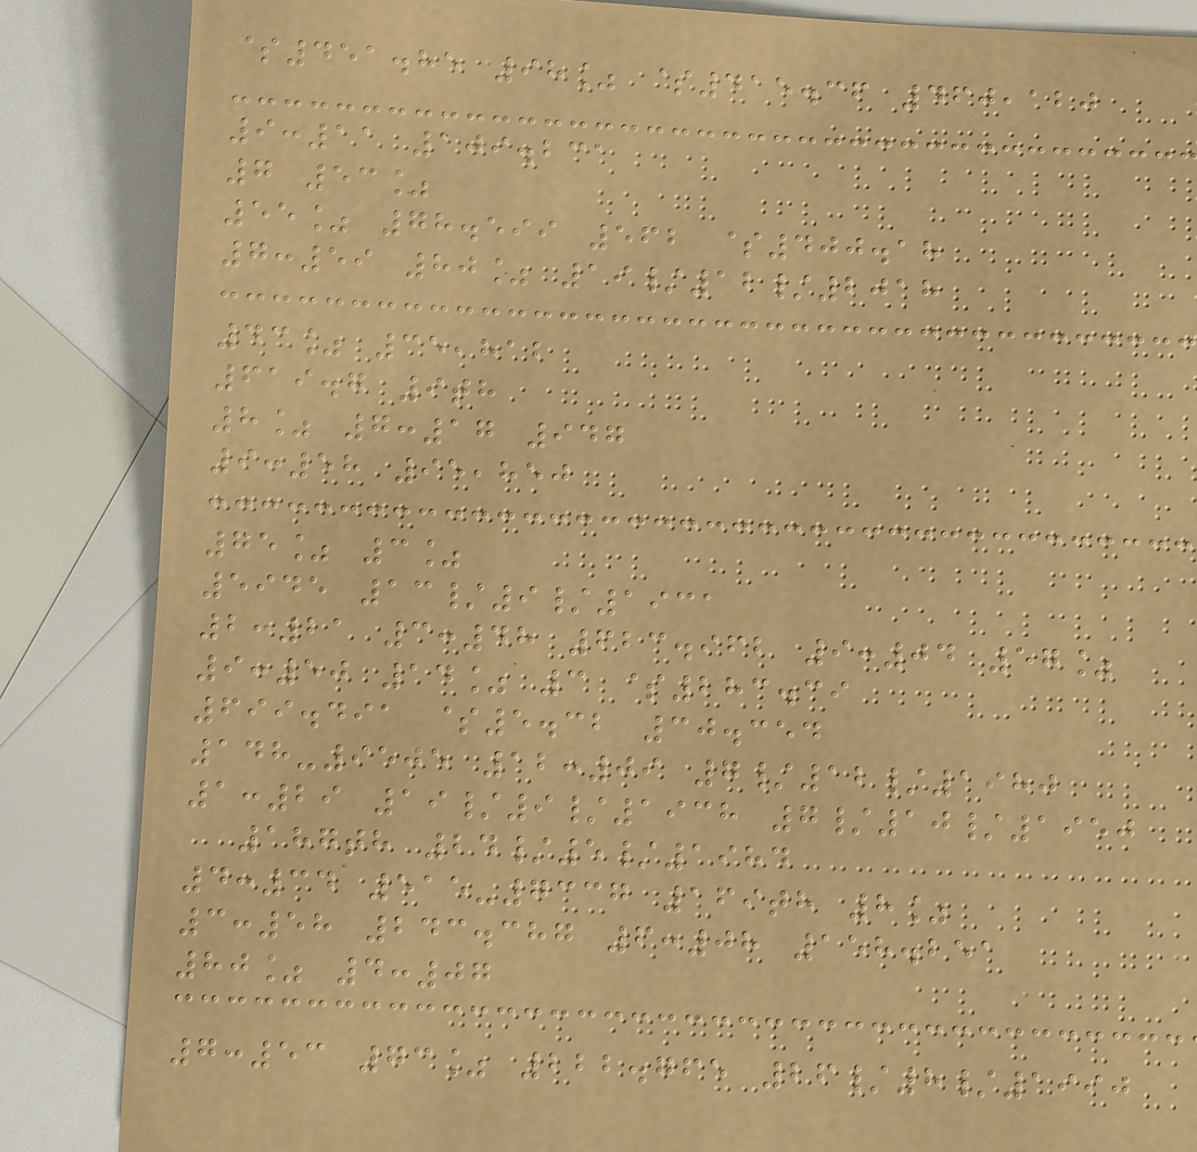$451.85 98% $415.36 460,120
9:11 109.231
7 53%
55% 78.599 562 $400.18
7:59 80% 19/12/2018
43% 35,812
619.7 9th
8% 7:17 947
9:58 95,850
75% 3%
5945 13/9/1931
2:21 3:48 623.962 9:04 57%
9:50 14% 3 $283.39
699.491 $5.32 30.354
148-9505 12:09 7/12/1980
1:29 19/9/1938 7/10/1950
187th 24/5/1984
4:34 515-7337 169th 8%
3:58 243.387 6:08 158.251
80% 4:07
7:53 73% 222.765 26/8/1990
